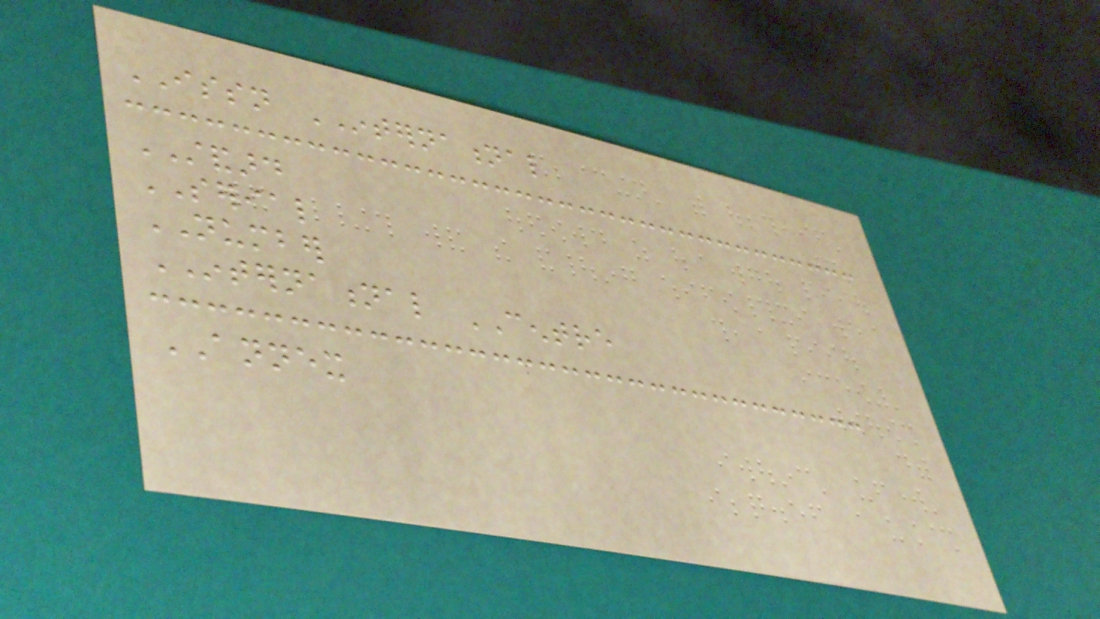ISSN INTERNATIONAL
STANDARD
SERIAL
NUMBER
INTERNATIONAL CENTRE
ANNEX
